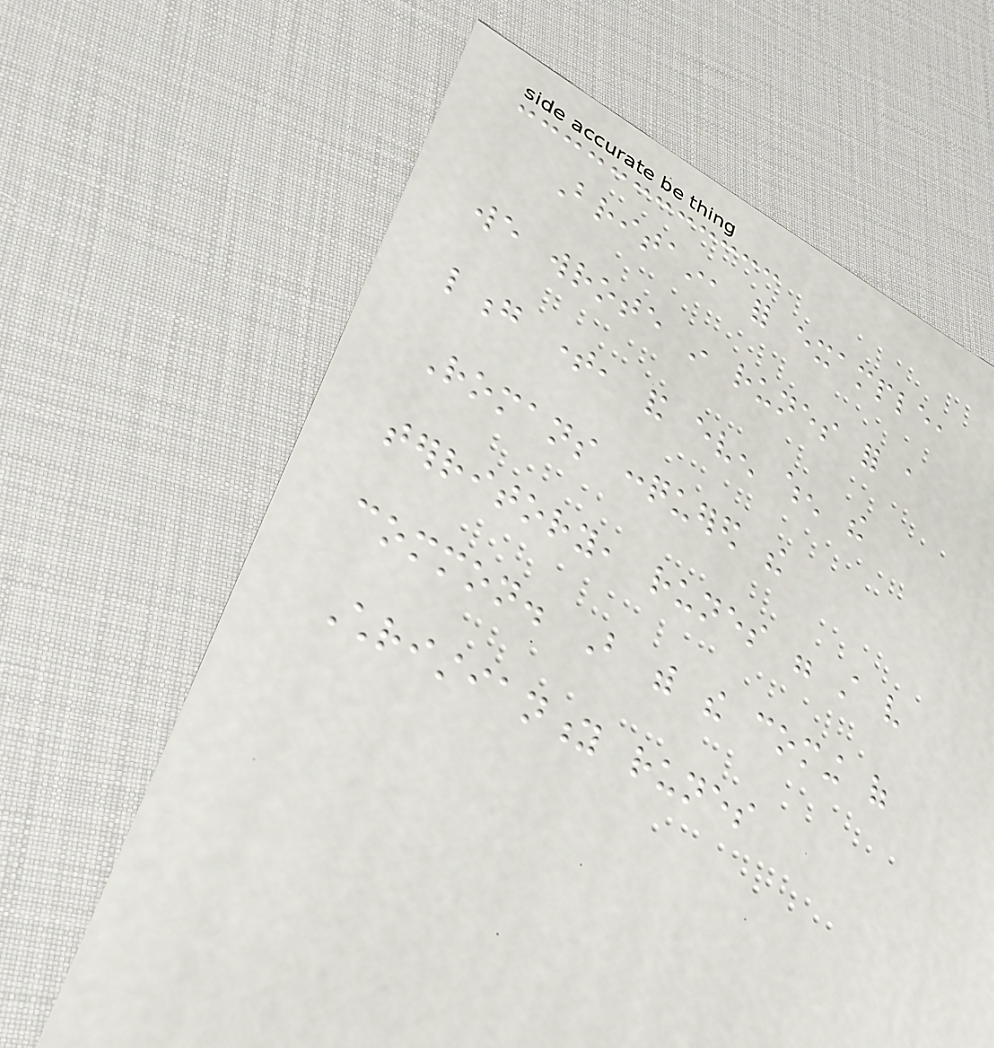Britain, for example,
we wrote in runes for a
long time, and even when the
Romans conquered the
territory, runes were still very
common. But with the coming of
Christianity runes
